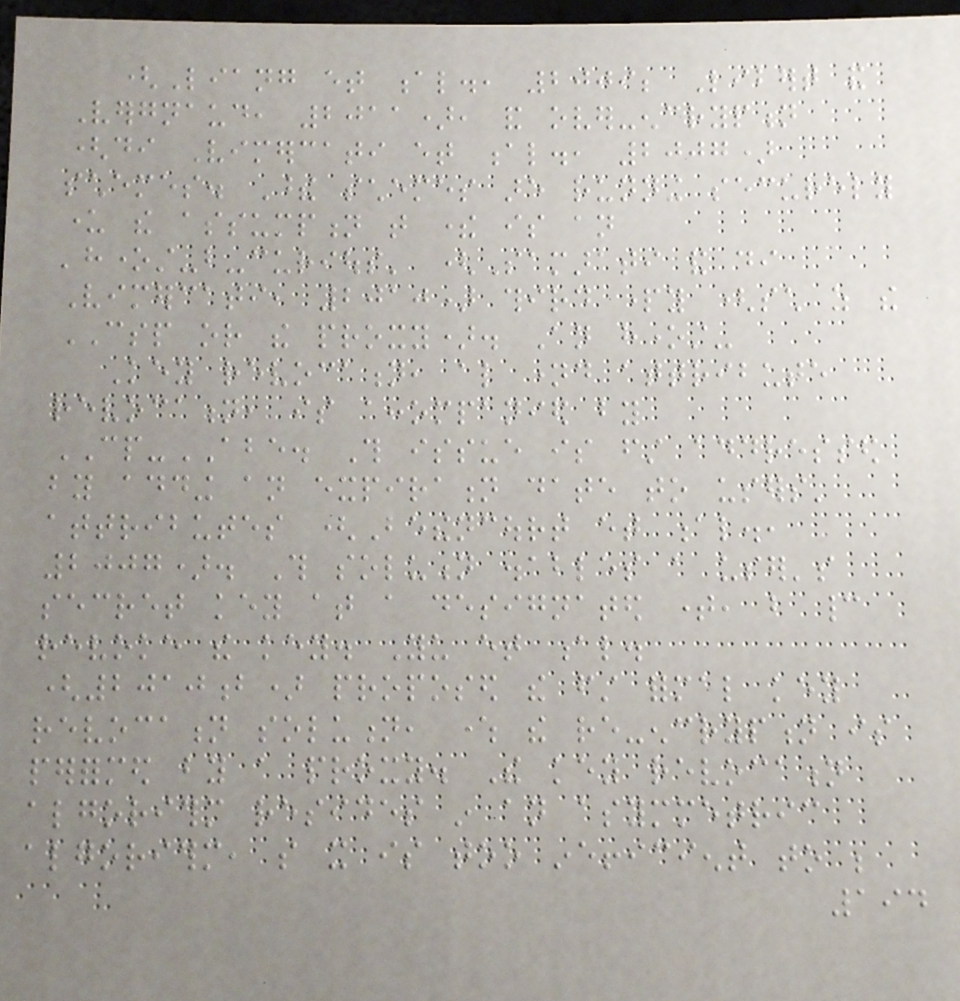(Liang et al., 2009; Libert and
Vergnaud, 2011), and over-encryption
(di Vimercati et al., 2007)
schemes. These schemes are running securely
under the assumption that there is an
'honest-but-curious' (Samarati and di
Vimercati, 2010) third party (such as the
CSP or the proxy). An honest-
Key revocation, also named attribute
revocation, is accompanied by
CP-ABE. This issue is first addressed
by adding an expiration date to users'
attributes (Bethencourt et al.,
2007). This solution disables a user's
secret key at a designated time, but cannot
revoke the key. Yu et al.
(2010b) proposed the first formal key
revocation solution, where the re-encryption is
performed by a proxy. The key revocation
algorithm resides in an asymmetric
algorithm, so it is too inefficient to be
194
